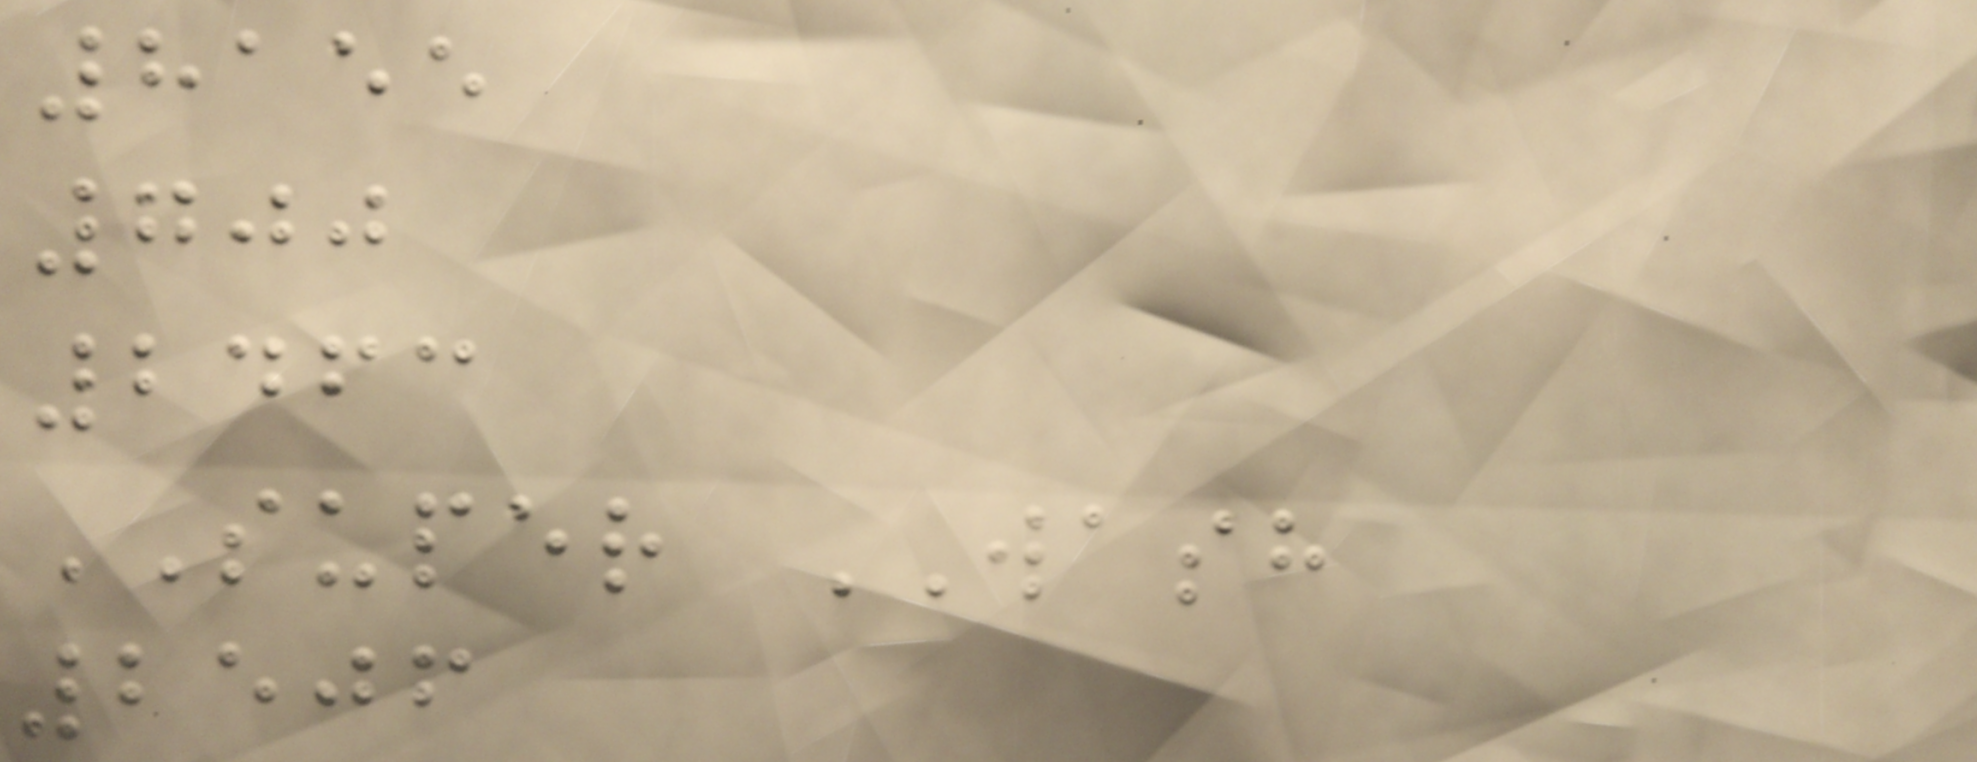8155
700
2463
SUPER WASH
2506
